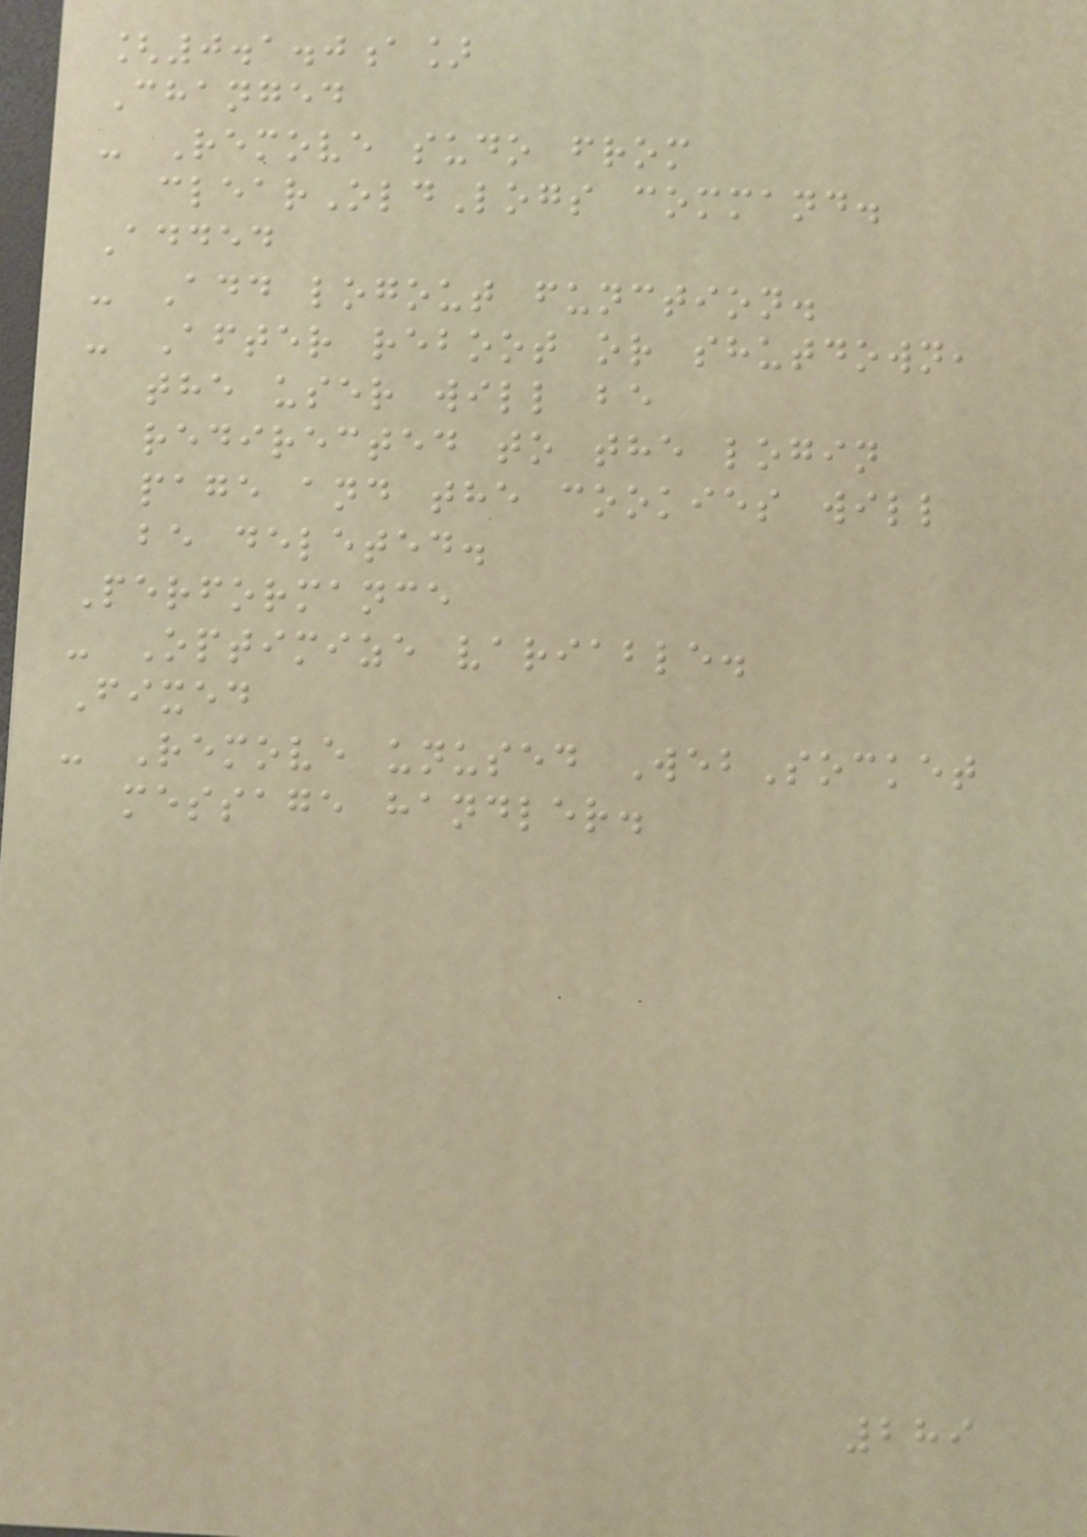[0.1.0a]
Changed
- Remove sudo from
clearOldLogs command.
Added
- Add logout function.
- After reboot or shutdown,
the user will be
redirected to the login
page and the cookies will
be deleted.
Performance
- Optimize variable.
Fixed
- Remove unused WebSocket
message handler.
289
